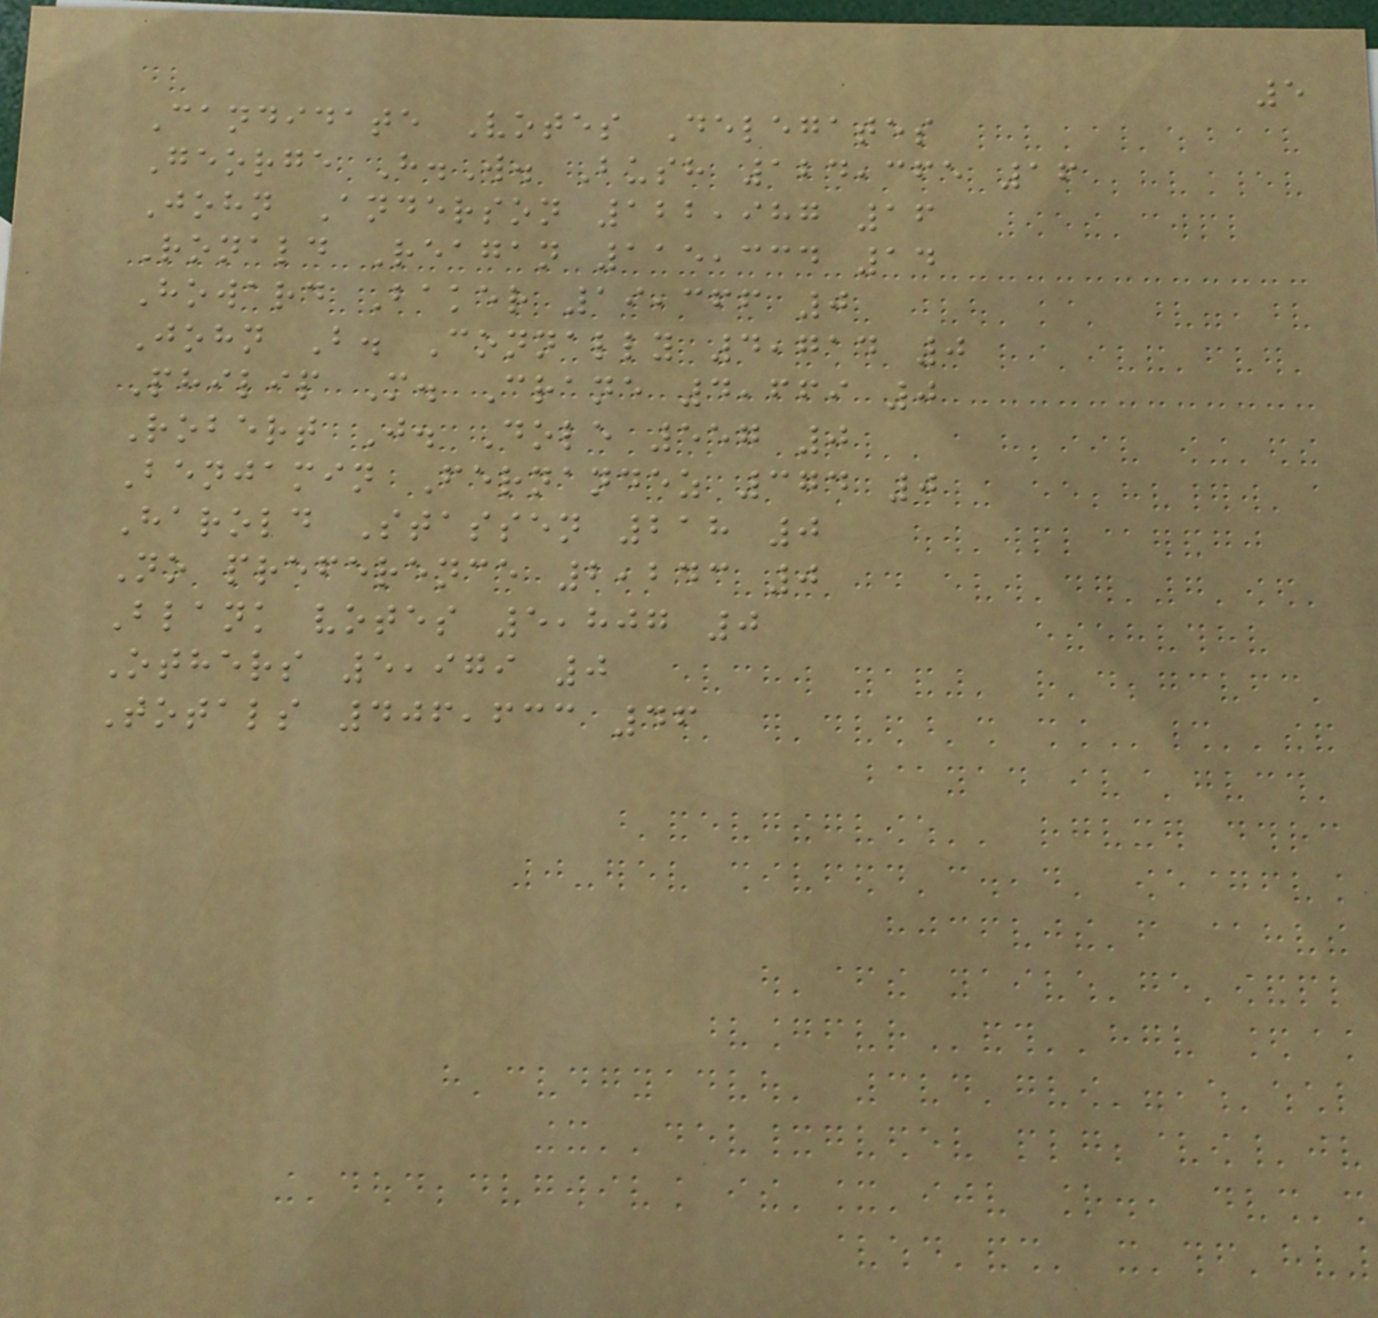5
Candidate Votes Delegates
George H.W. Bush 124,365 16
John Anderson 122,987 16
Ronald Reagan 115,334 14
Howard Baker 19,366 0
John B. Connally 4,714 0
Philip M. Crane 4,669 0
Robert J. Dole 557 0
Benjamin Fernandez 374 0
Harold Stassen 218 0
No preference 2,243 0
Blank votes 5,807 0
Others 5,979 0
Totals 406,633 46
